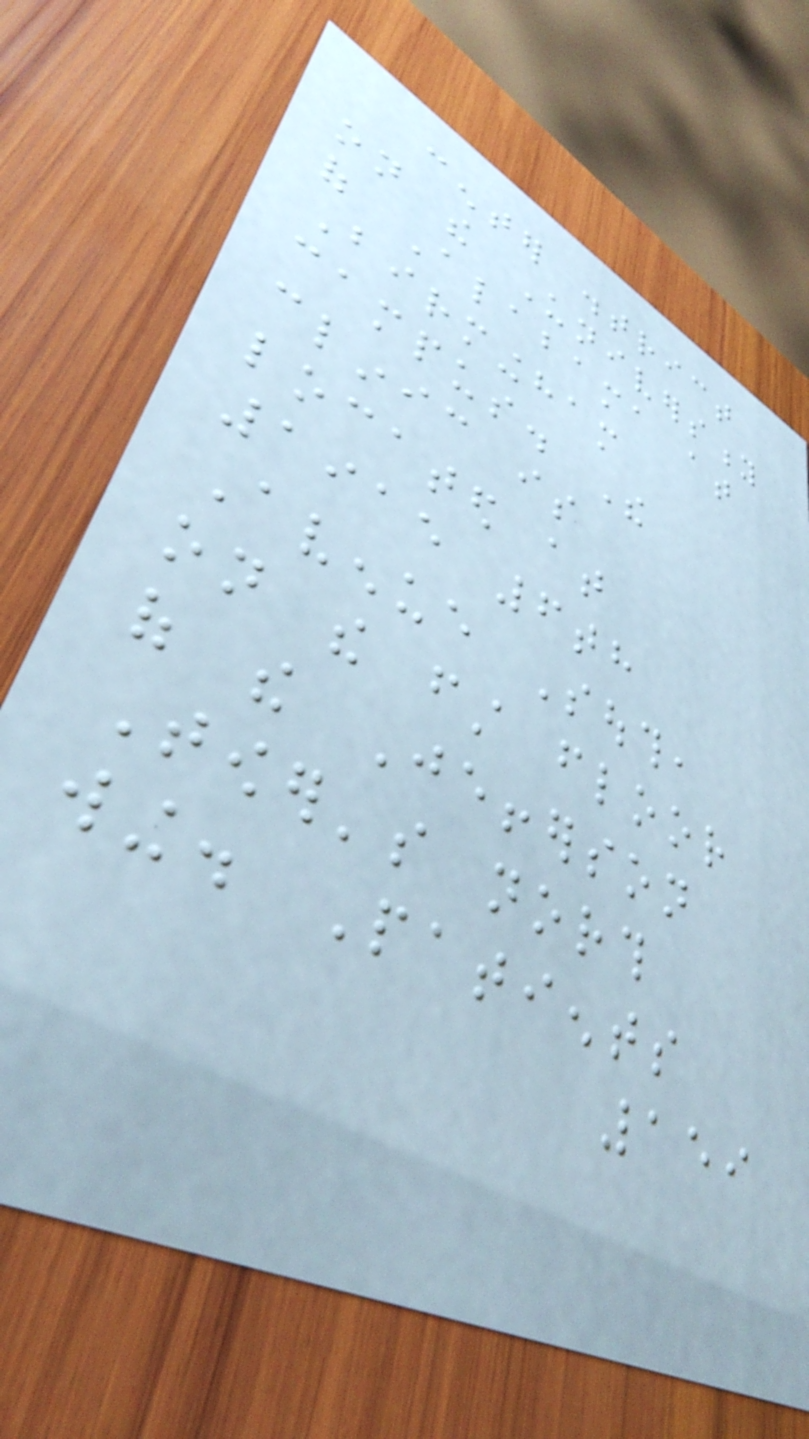center district
on the University
of Alabama at
Birmingham
campus. The
clinic is
located at
1915 6th
Avenue South,
on the first floor
of the Jefferson
Tower's north
wing. Patients
159
